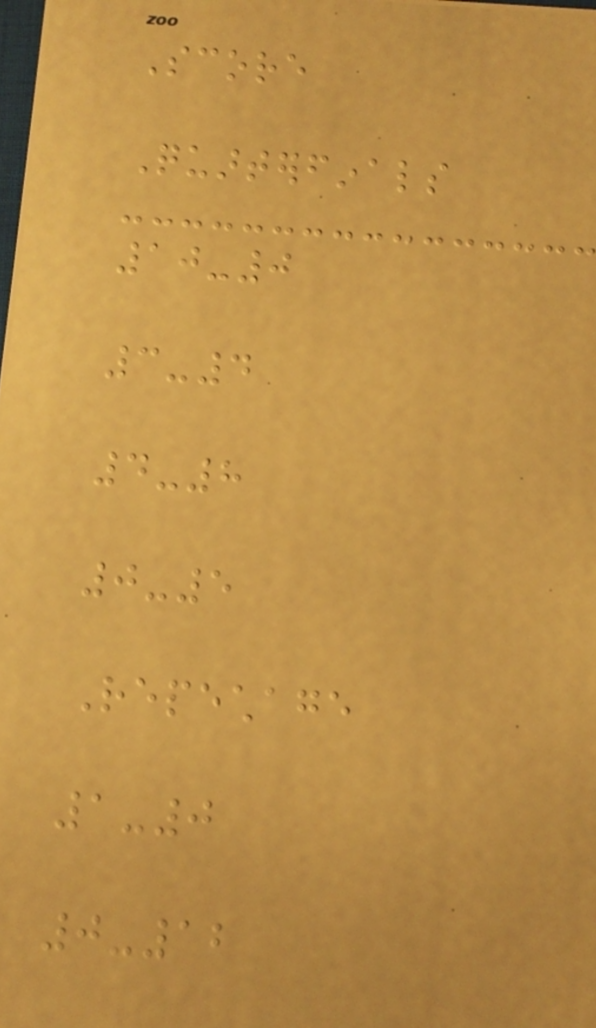Score
Quarterfinals
10-0
3-4
4-8
0-5
Repechage
1-0
0-12
